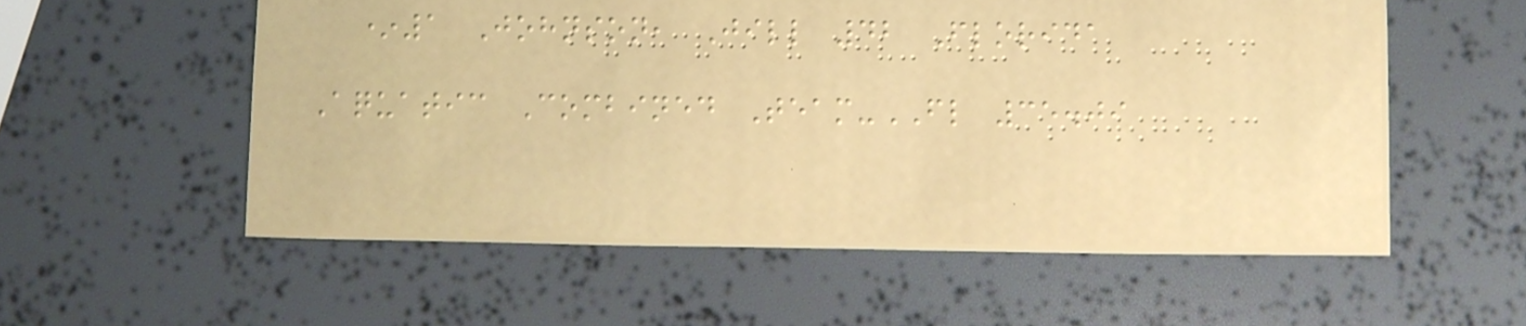*1 Johnson, Jill 42 Florida
Aquatic Combined Team-FL 35.09
